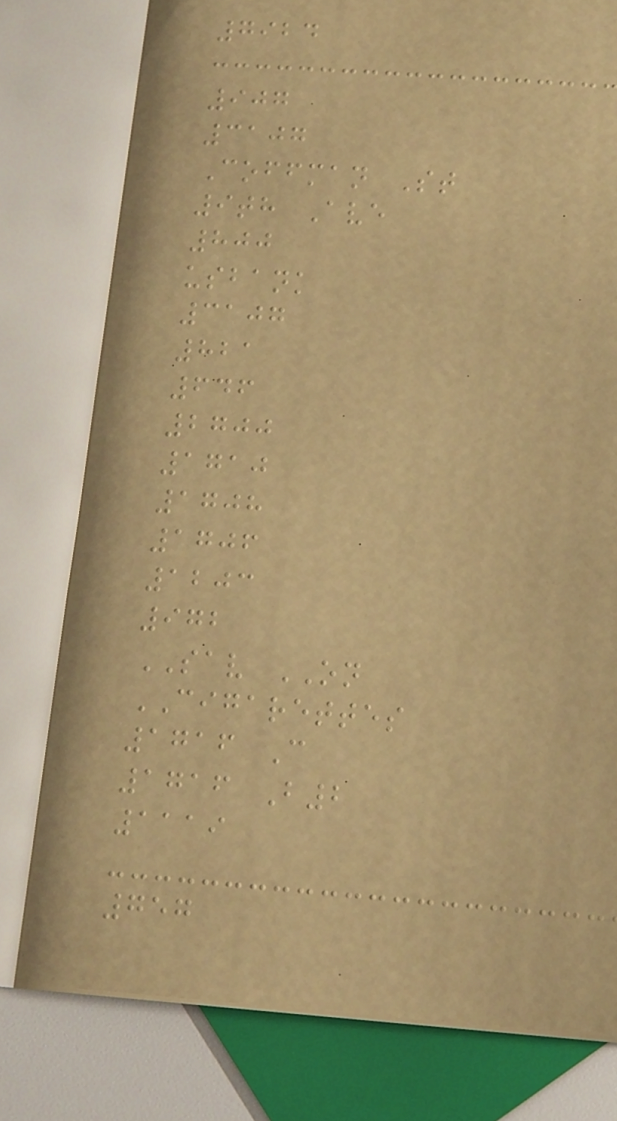7924
907
3107
Coffman St
9th Ave
800
usbank
3107
821
646
2700
1710
1708
1706
1203
972
SAV ON
CIGARETTES
1716 C
1716 B2
1119
757
